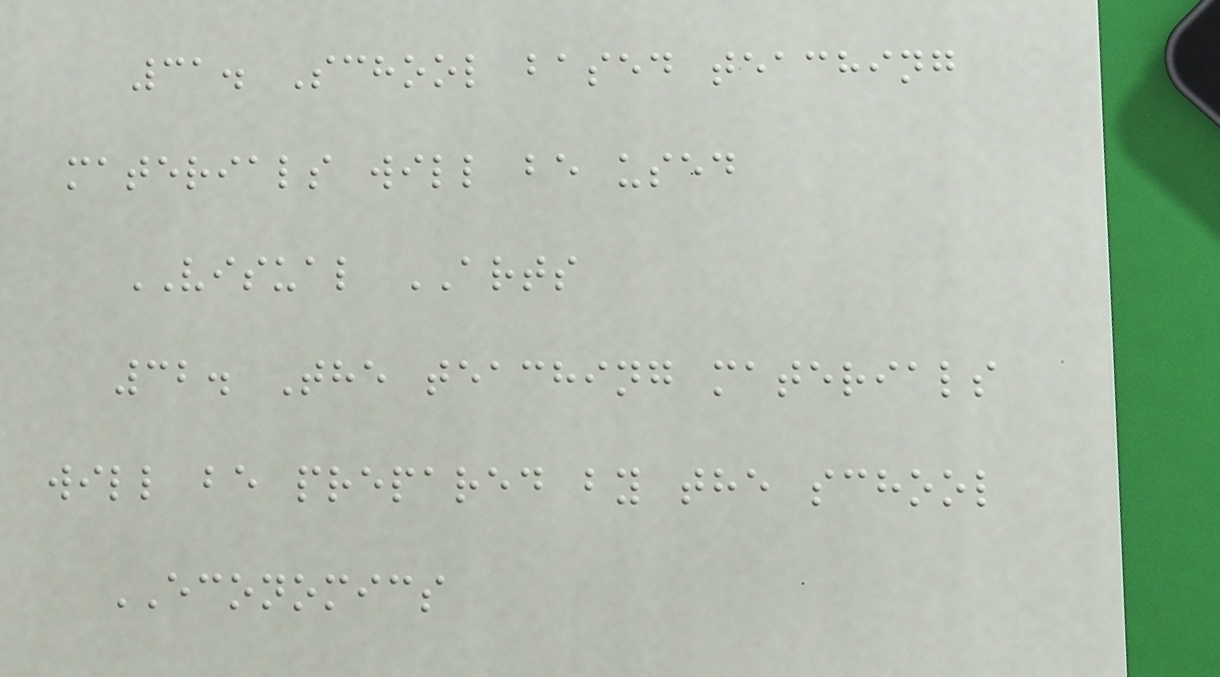31. School based teaching
materials will be used
VISUAL ARTS
32. The teaching materials
will be prepared by the school
ECONOMICS
